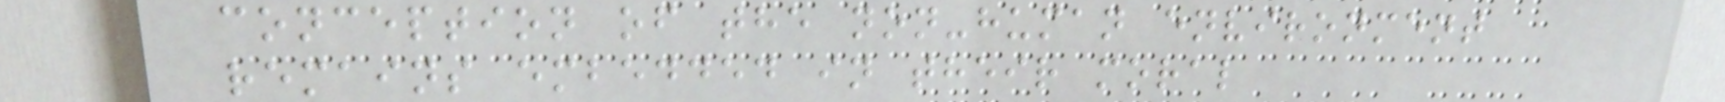conception of the non-human environment
remains embedded in their moral
